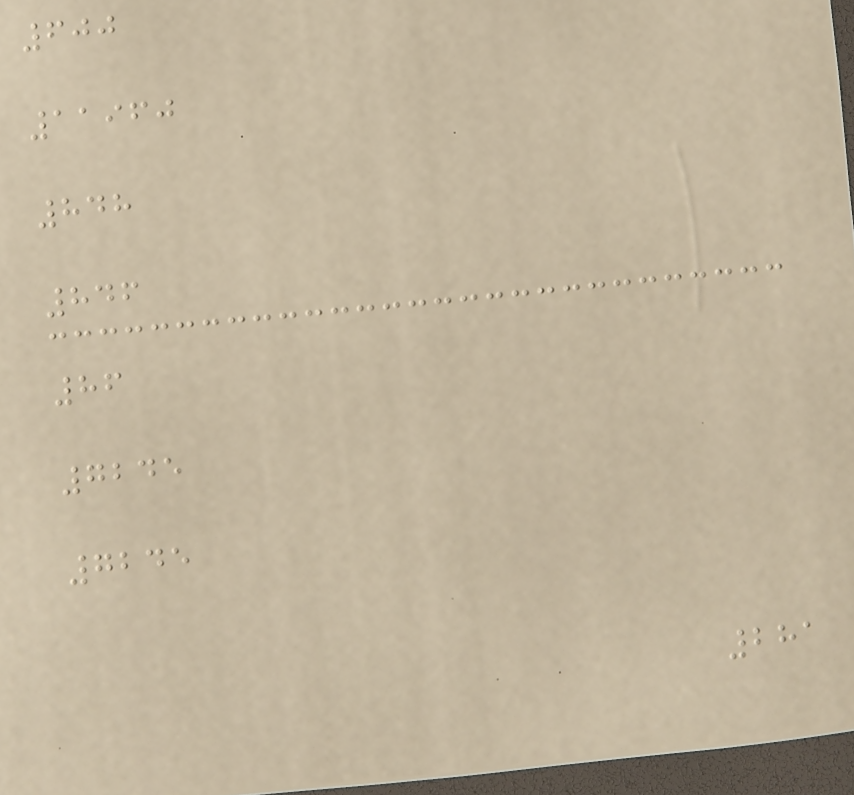600
11960
848
846
86
7245
7245
281
